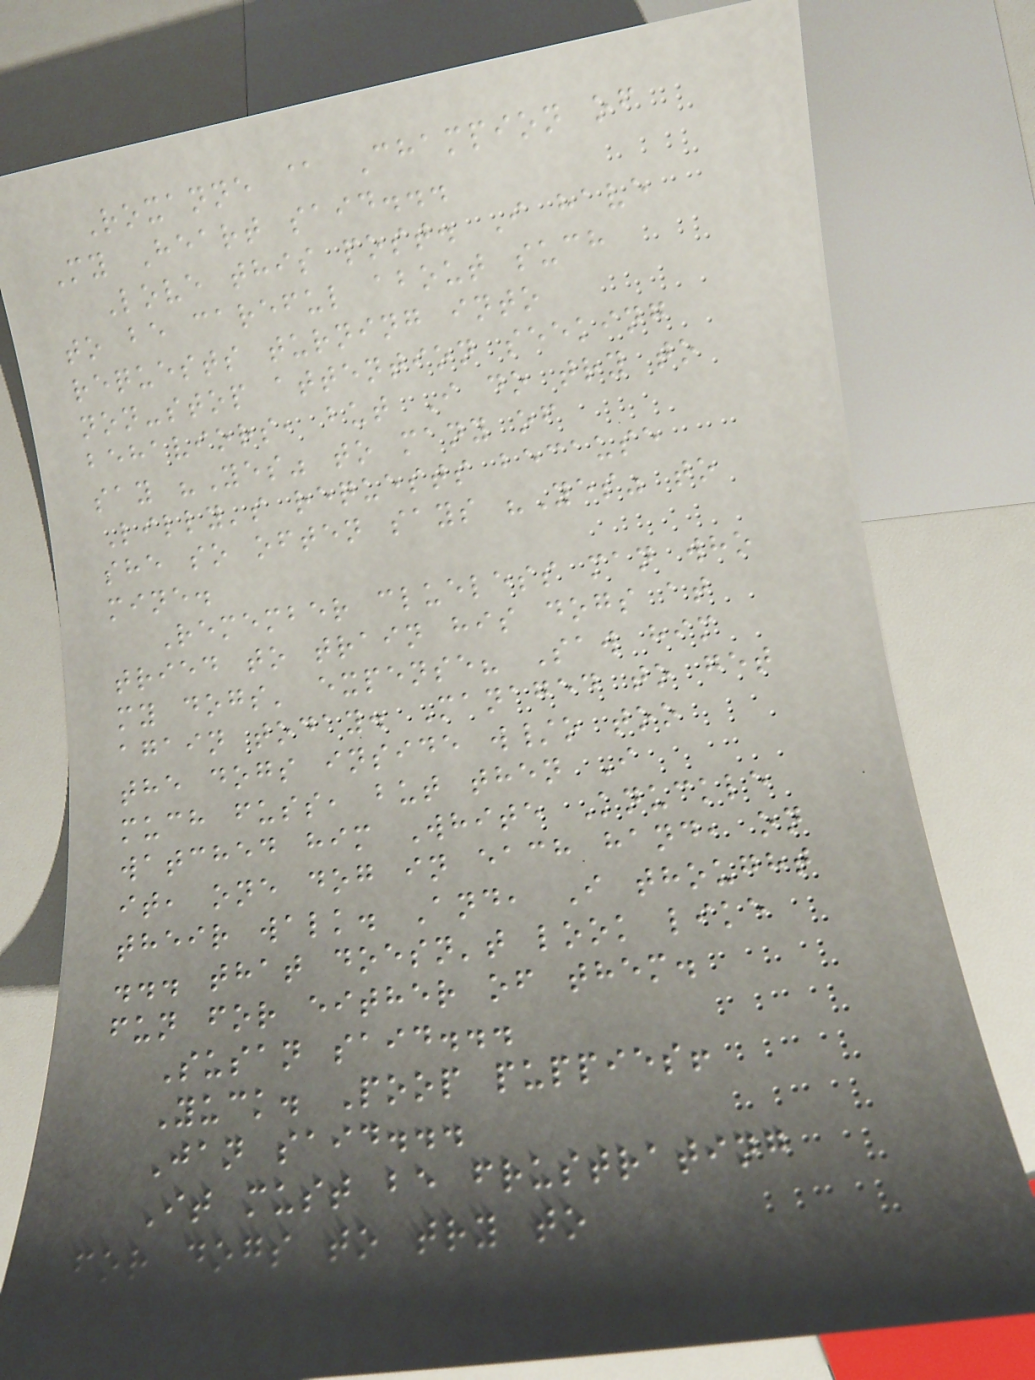Roxanne @ Champion of
My Heart said...
Love this post. I have
to be careful about such
requests turning into
non-stop attention seeking
behaviors, but I do try to
say "Yes" to many of
Lilly's requests because
she so often says "Yes" to
mine.
Remember clueless man who
tried to train his dogs at
my dogs' expense? Saw him
again today. Managed to get
the dogs inside w/o too
much fuss, but then I
watched him White Knuckle
it, one dog in each hand, on
their walk. And, I thought
... that doesn't look like
fun for either of them.
Susan said...
Yuck. Poop puppies!
Jan said...
It must be frustrating
for dogs to try to
